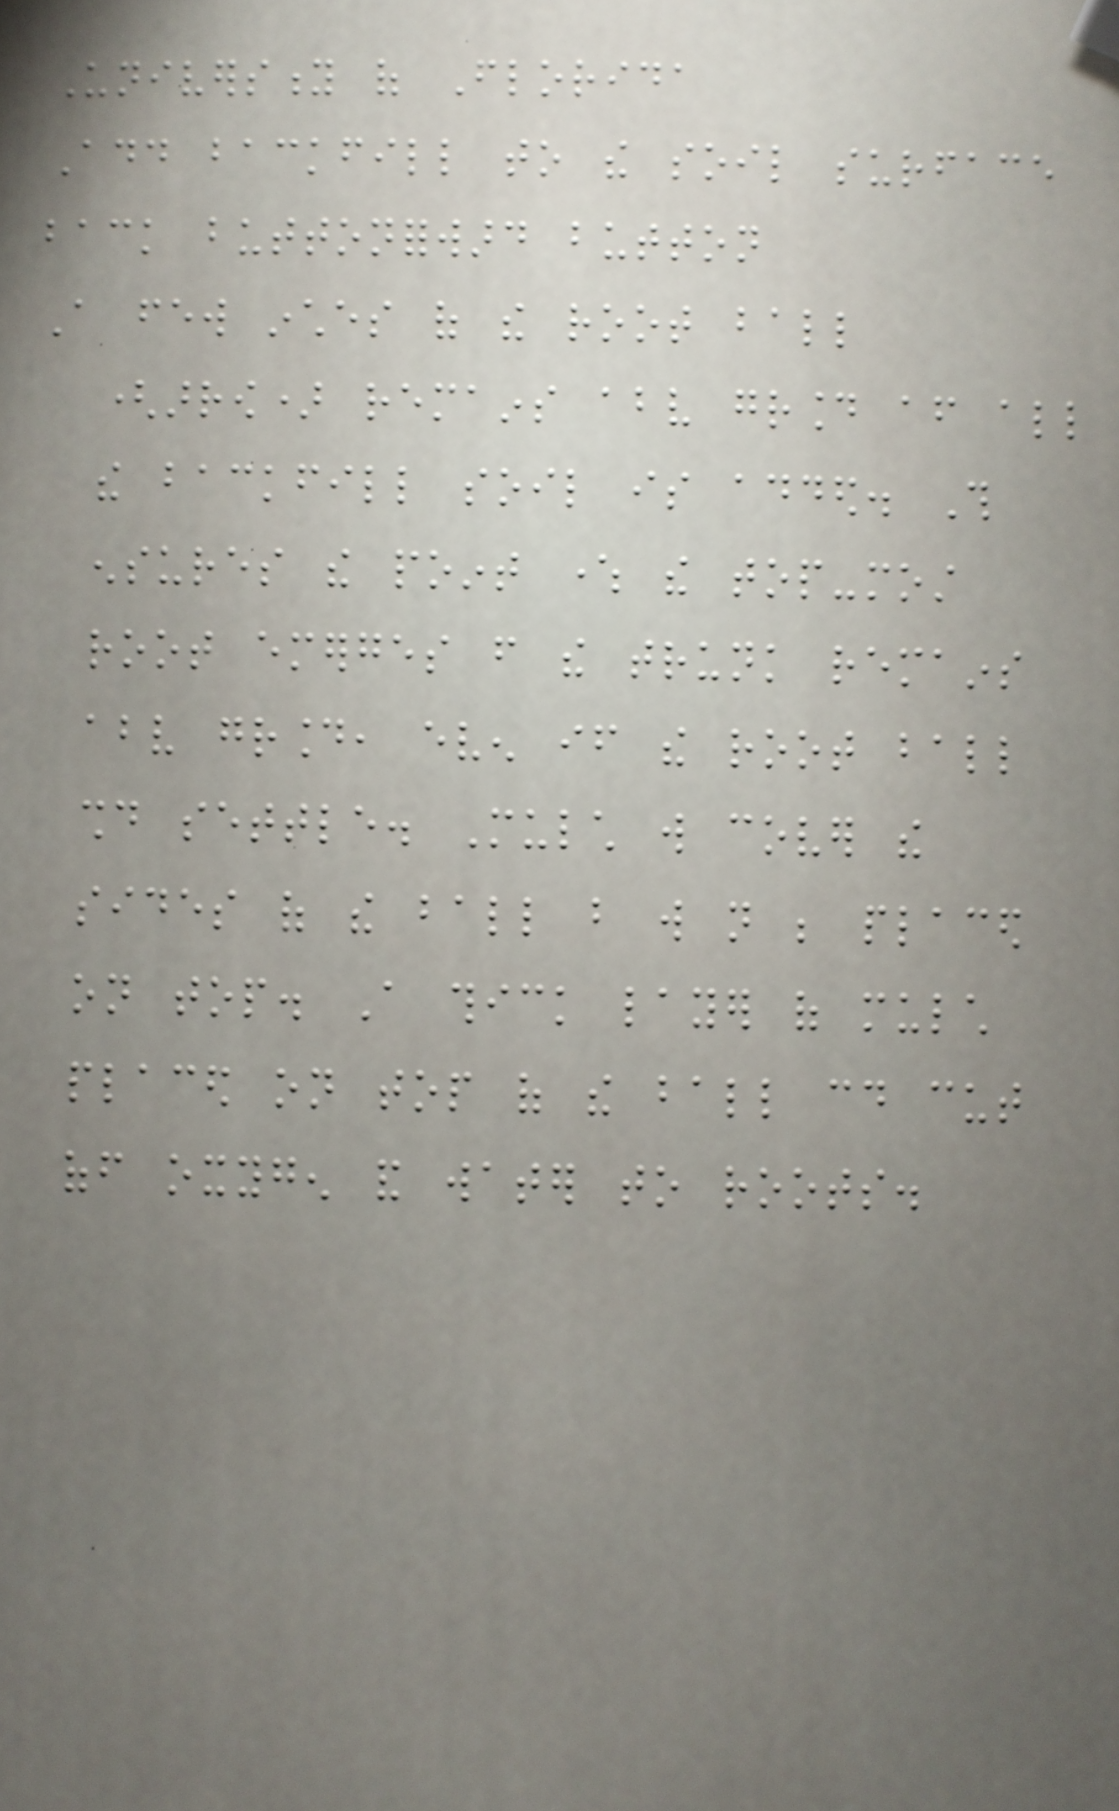University of Florida
Add backfill to the soil surface
back buttonforward button
A few inches of the root ball
(arrow) remains above ground after all
the backfill soil is added. This
ensures the point where the top-most
root emerges from the trunk remains
above ground, even if the root ball
should settle. Mulch will cover the
sides of the ball but will not be placed
on top. A thick layer of mulch
placed on top of the ball could cut
off oxygen and water to roots.
